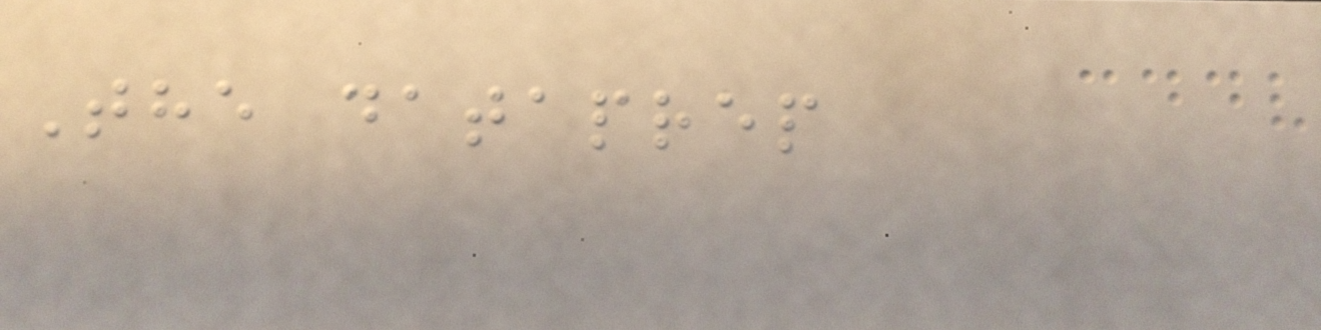The dataprep
